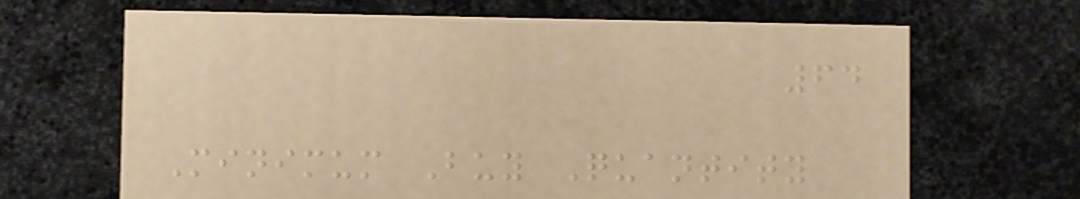64
Minimum Buy Quantity
